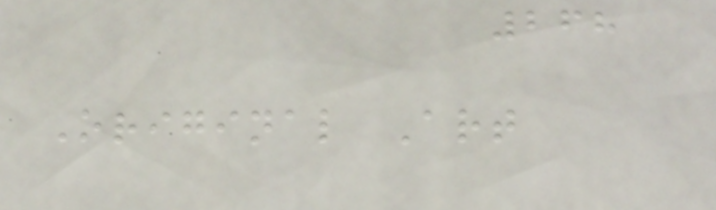268
Original Art
